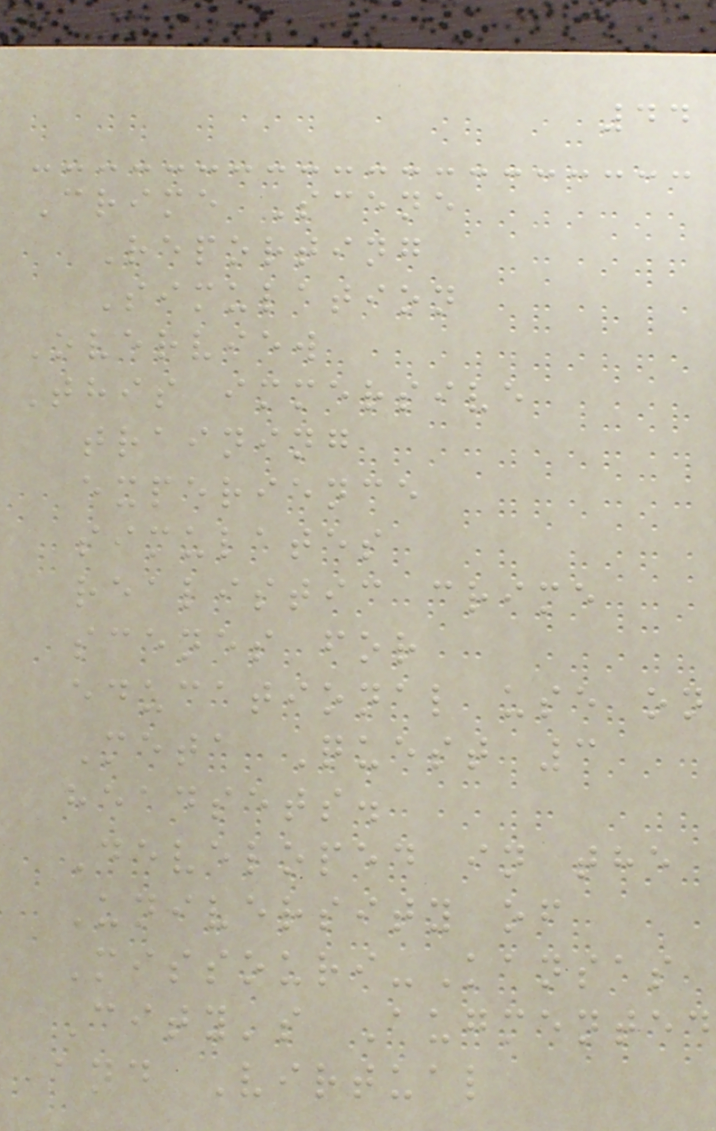44
Crime Scene
Reporting
Simulation
Overview
This immersive
training
experience
simulates
realistic crime
scenes for
educational use on
Meta Quest 3
headsets.
Developed in the
University of
Missouri-Kansas
City's Augmented
and Virtual
